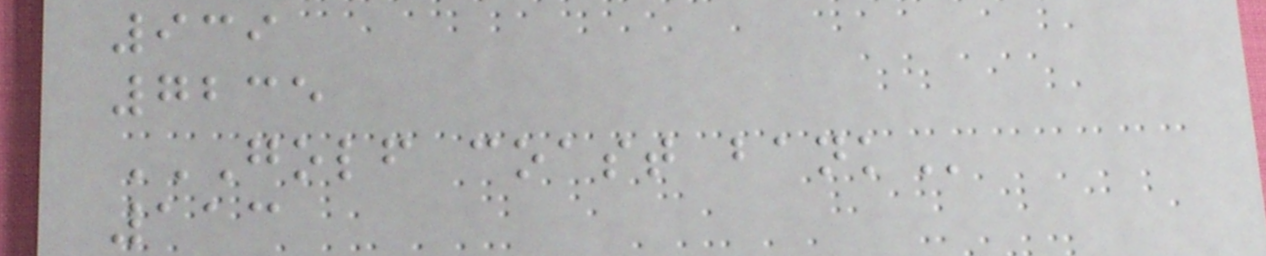939
7235
GOLF COAST BANK
113
